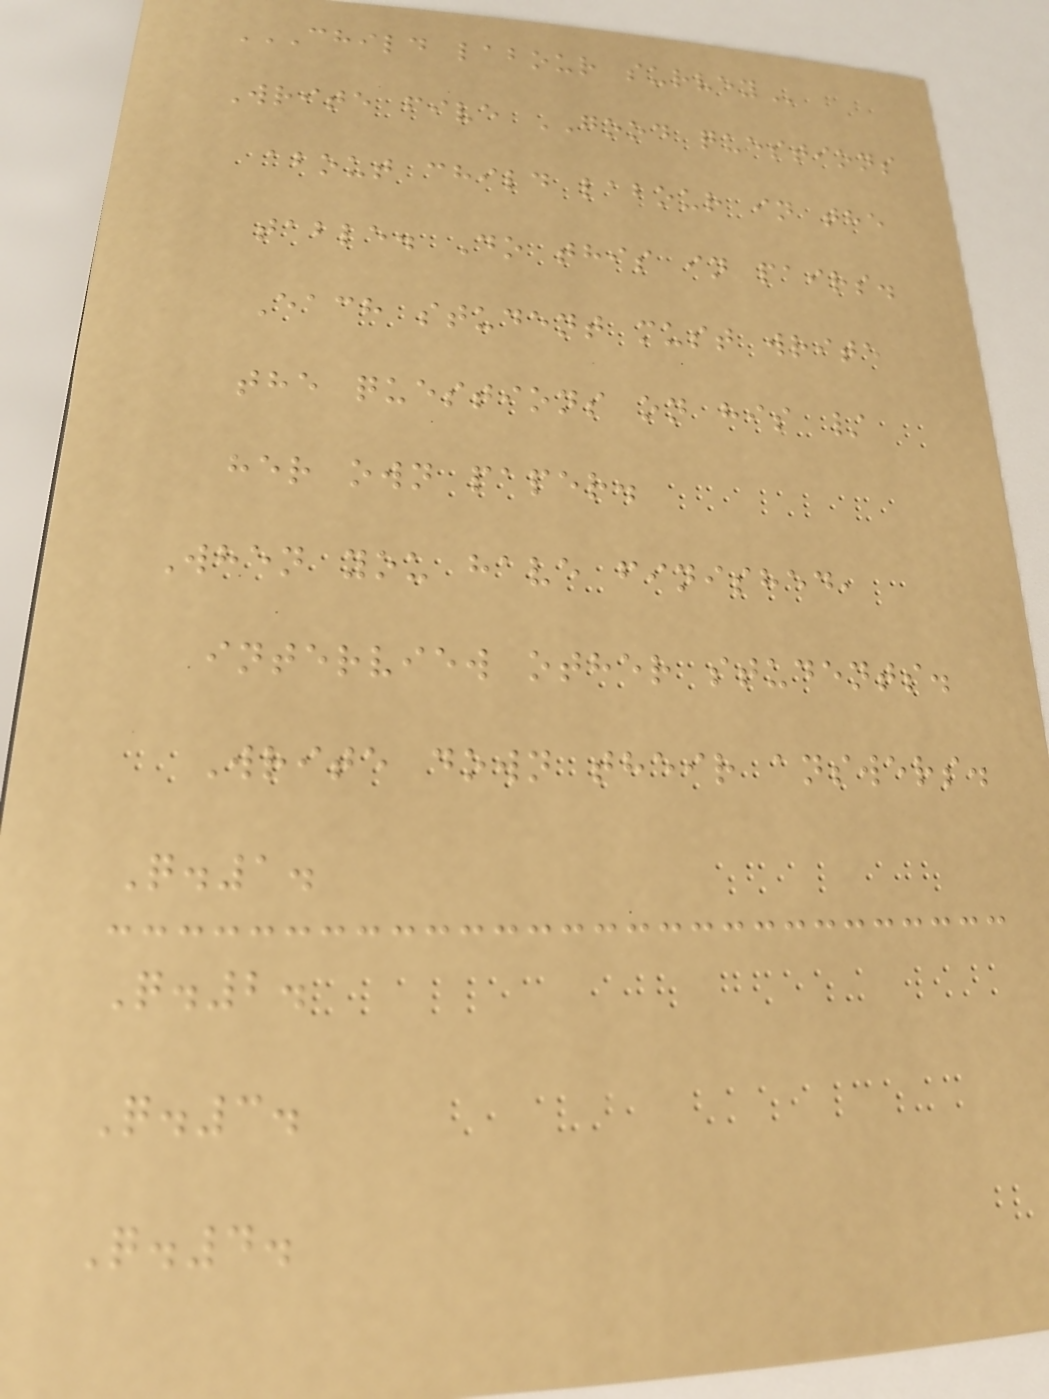CHILD LABOUR SURVEY
Write five GOOD questions
about child labour in the
table. Do this in pairs.
Each student must write
the questions on his /
her own paper.
When you have finished,
interview other students.
Write down their answers.
Q.1.
Q.2.
Q.3.
Q.4.
